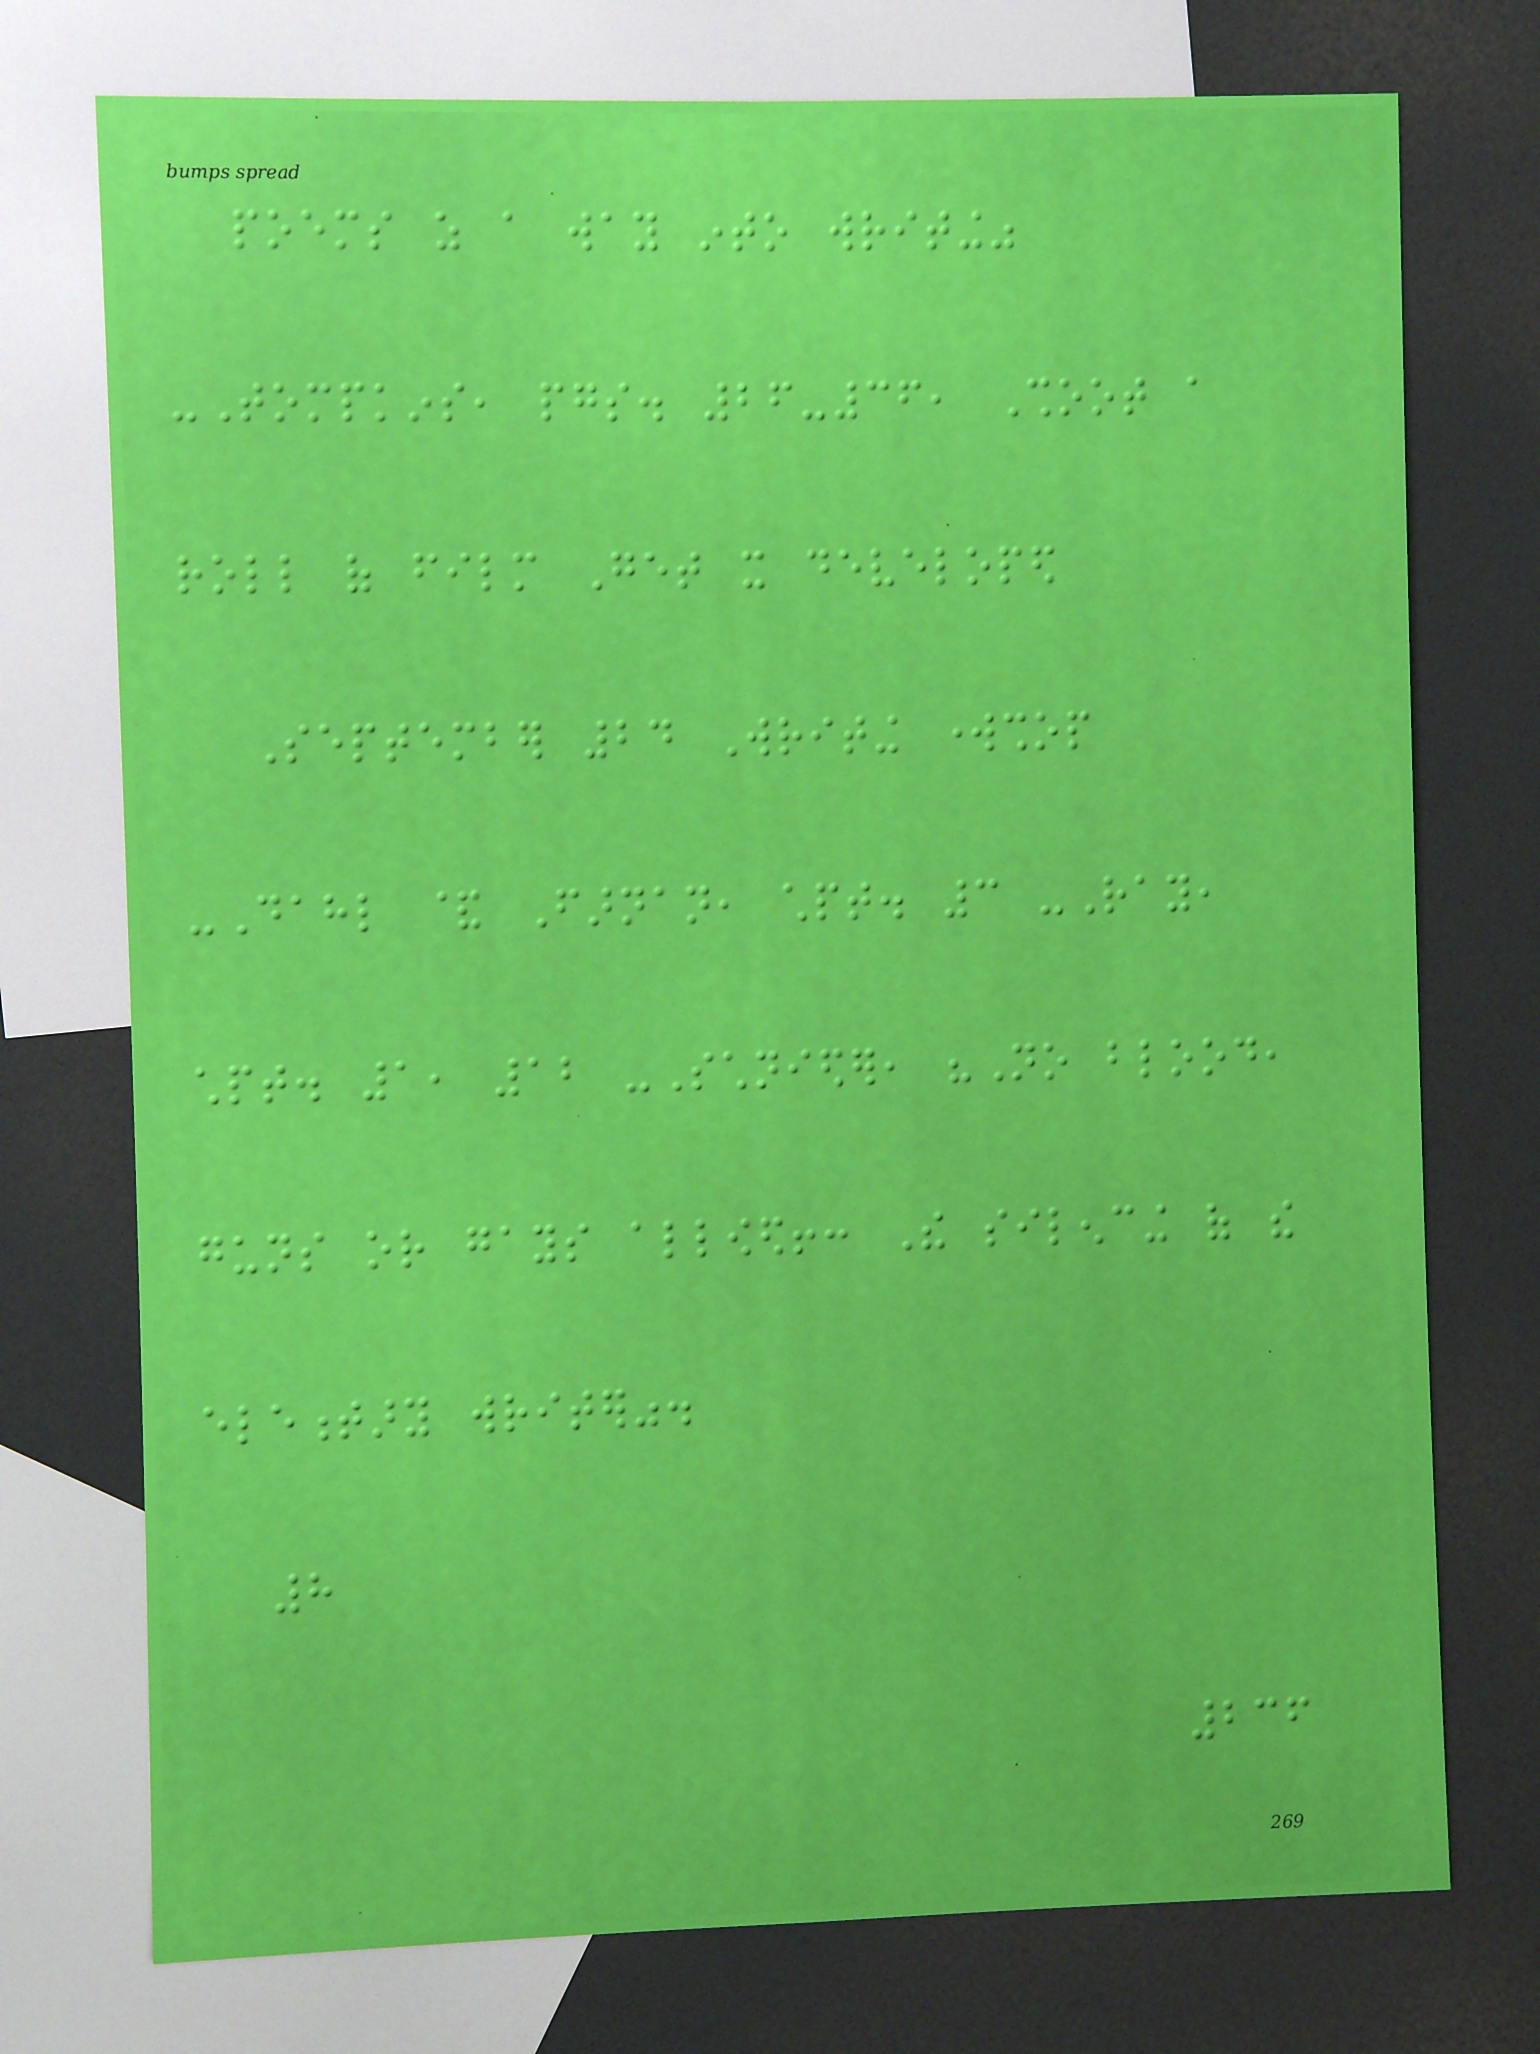poems as a way into writing"
-Tompkins, pgs. 26-36, Shoot a
roll of film Get it developed
September 24 Writing workshop
-Dahl & Farnan, chpt. 3 -Ray,
chpt. 1, 12 -Schnieder, "No blood,
guns or gays allowed!: The silencing of the
elementary writer".
8
236
